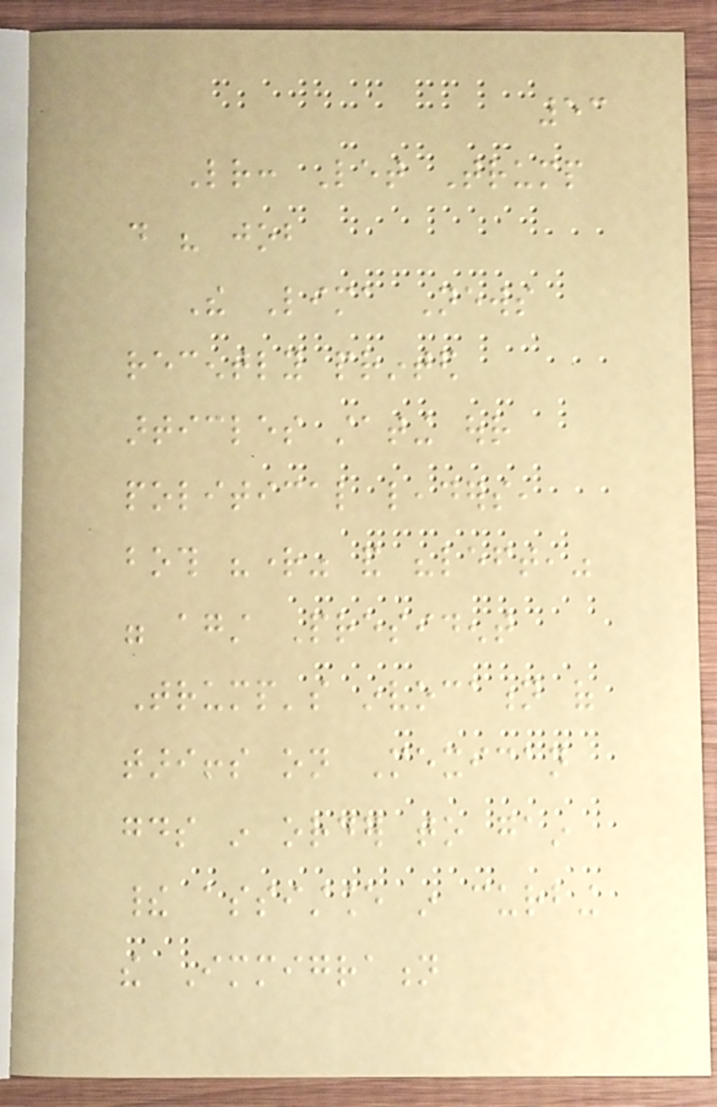53
Letter: Let Trump
do his job
The Lima News
recently printed
articles stating our
political leaders,
both "right" and "left,"
were against President
Trump's invocation of
tariffs on Mexican
goods in order to gain
their assistance in curbing
the Immigration
